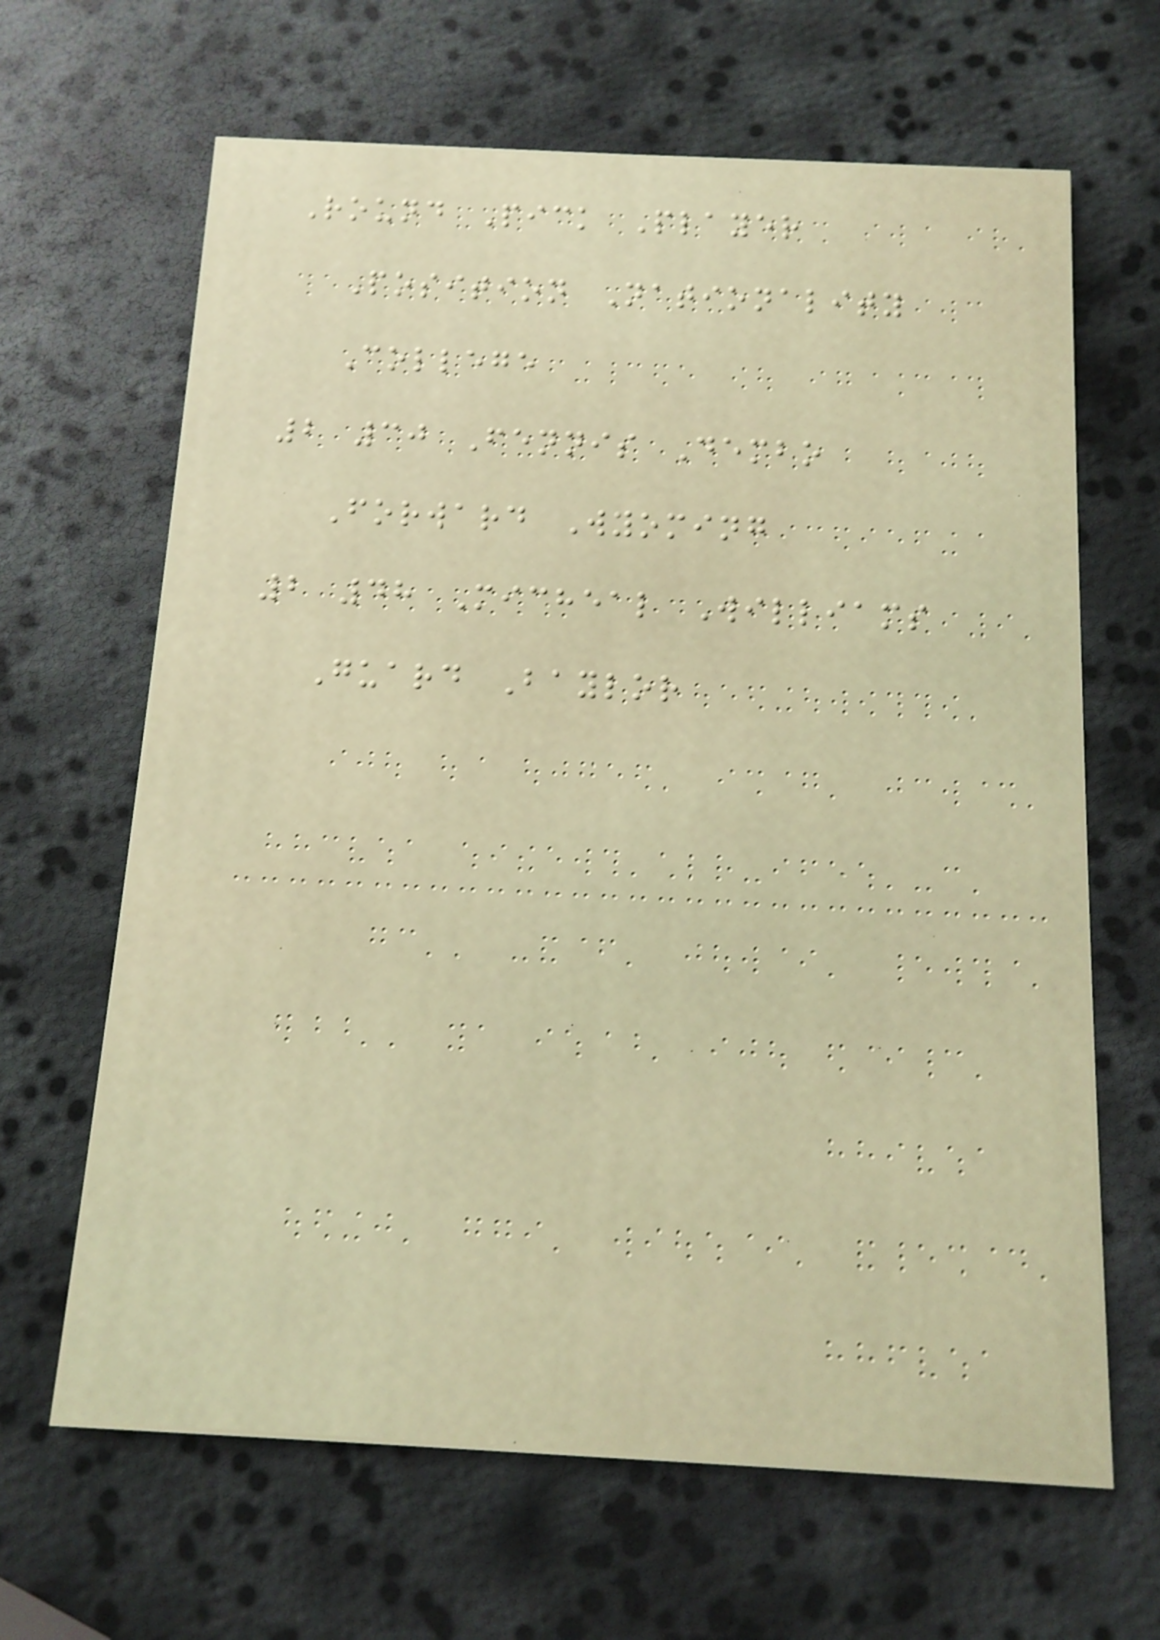Round Pick Player
Position Nationality
College
2 30 Fennis Dembo
Forward Wyoming
2 48 Micheal Williams
Guard Baylor
